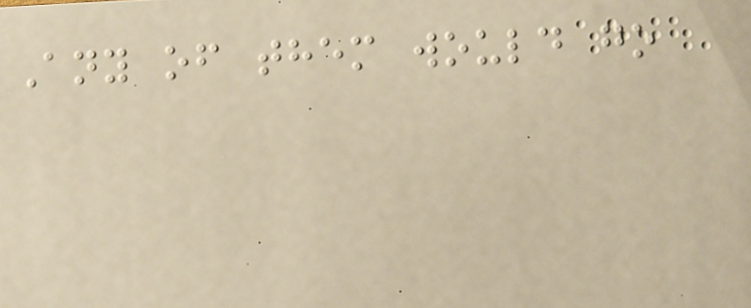Any of them would go
